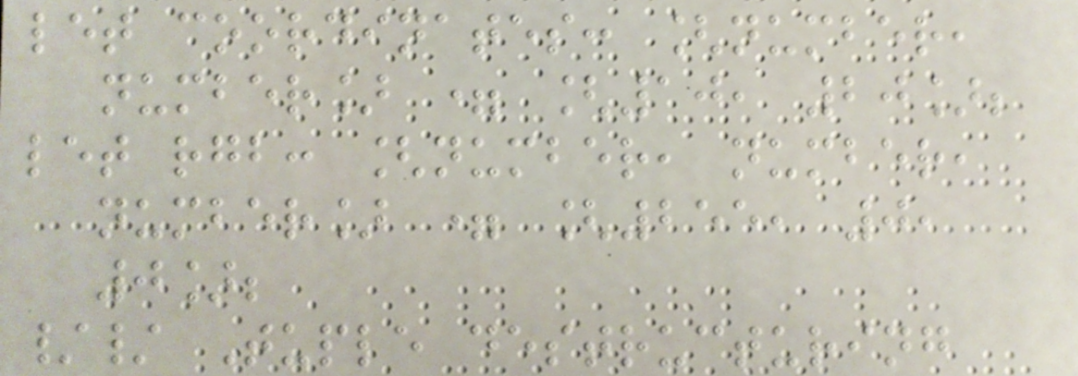let coordinates: [number,
number] = [10, 20];
let rgb: [number, number,
number] = [255, 0,
0];
// Tuple destructuring
